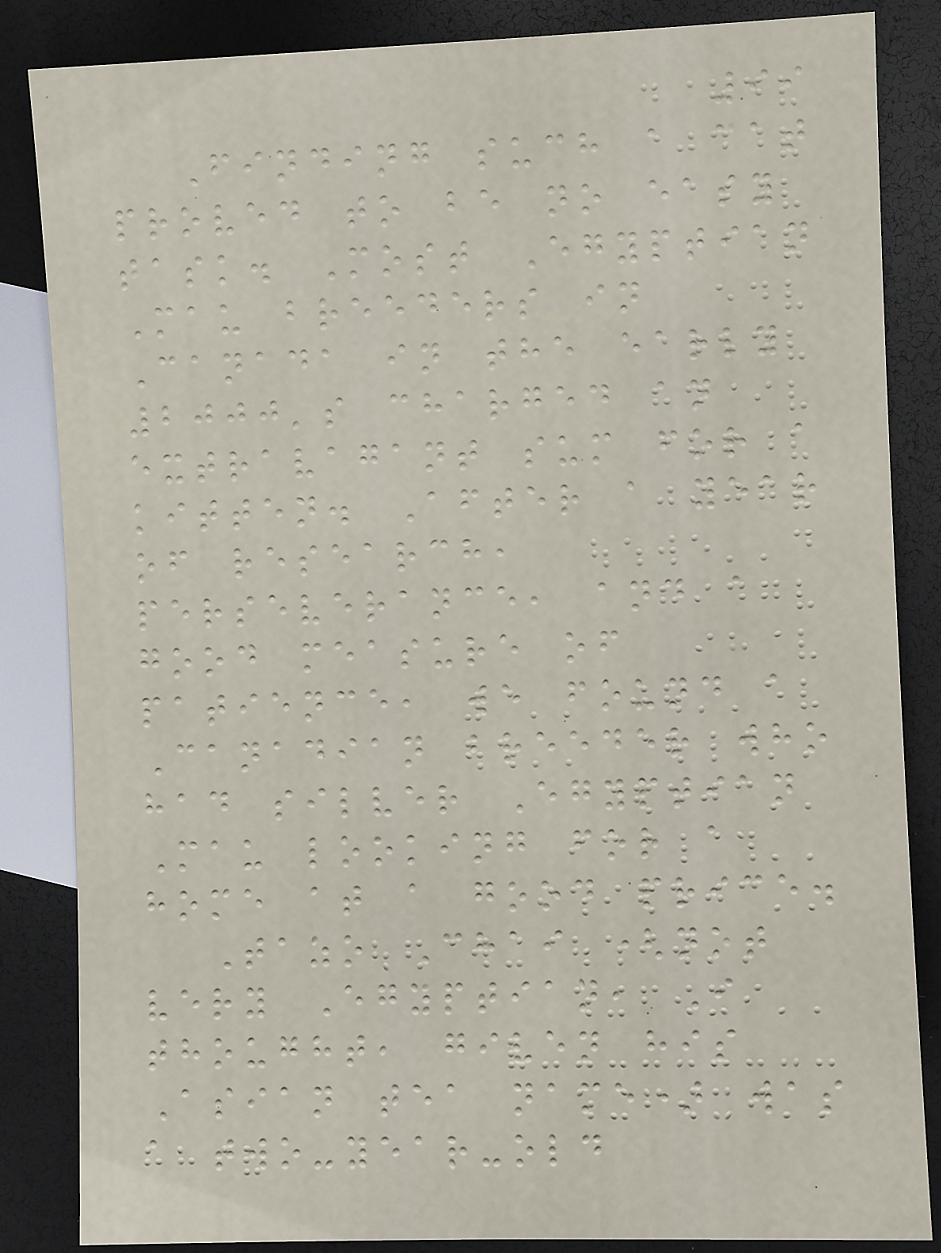99
Finding such a cat
proved to be no easy
task. Most Egyptian
Mau breeders in
Canada in the early
2000's charged an
extravagant sum for a
kitten. After a year
of research,
perseverance, and a
good measure of
patience, we found a
Canadian breeder who
had silver Egyptian
Mau looking for a
home at a good price.
Tazo Chai (not
very Egyptian, I
thought, given his
Asian tea name) was
a two-year-old
